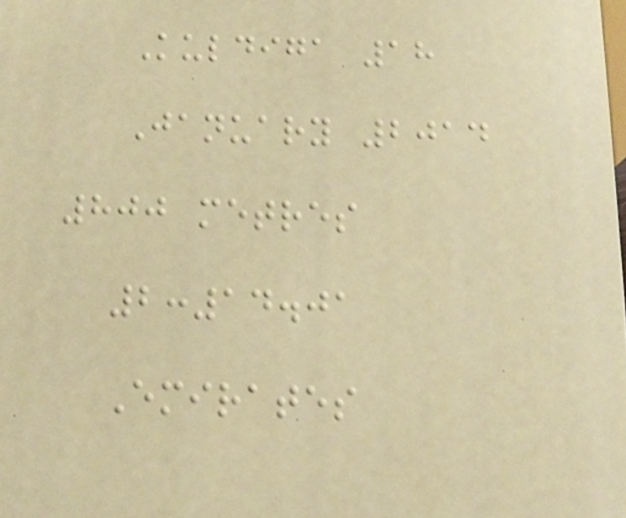Kuldiga 18
January 2014
800 metres
2:14.01
Emirates
